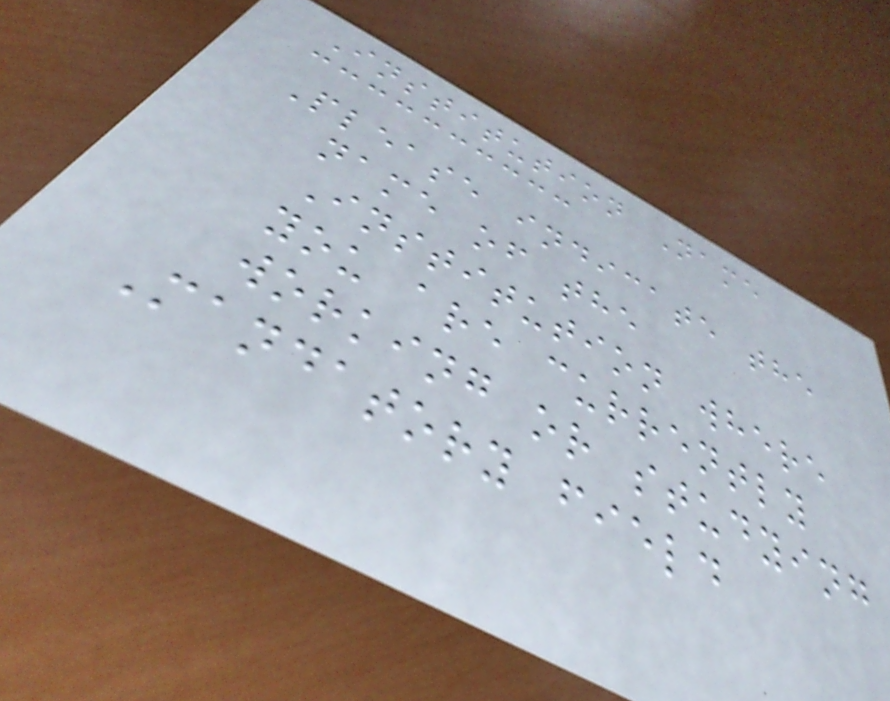Institution Name
Please indicate the
name of the
Institution where
you are currently
working or studying
Mandatory field
